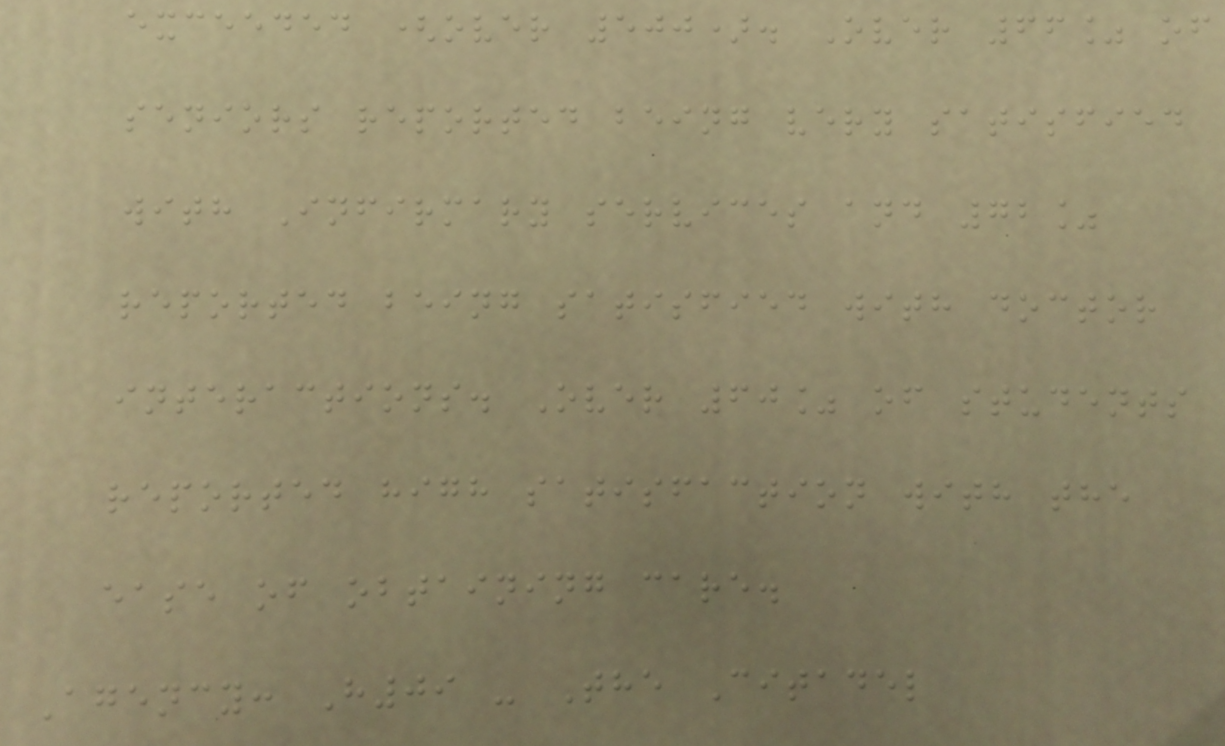exceeded (over 500). Over 66% of
seniors reported being very satisfied
with Infirmary services and 72%
reported being satisfied with doctor
interactions. Over 60% of students
reported high satisfaction with the
ease of obtaining care.
Agency: H09 - The Citadel
